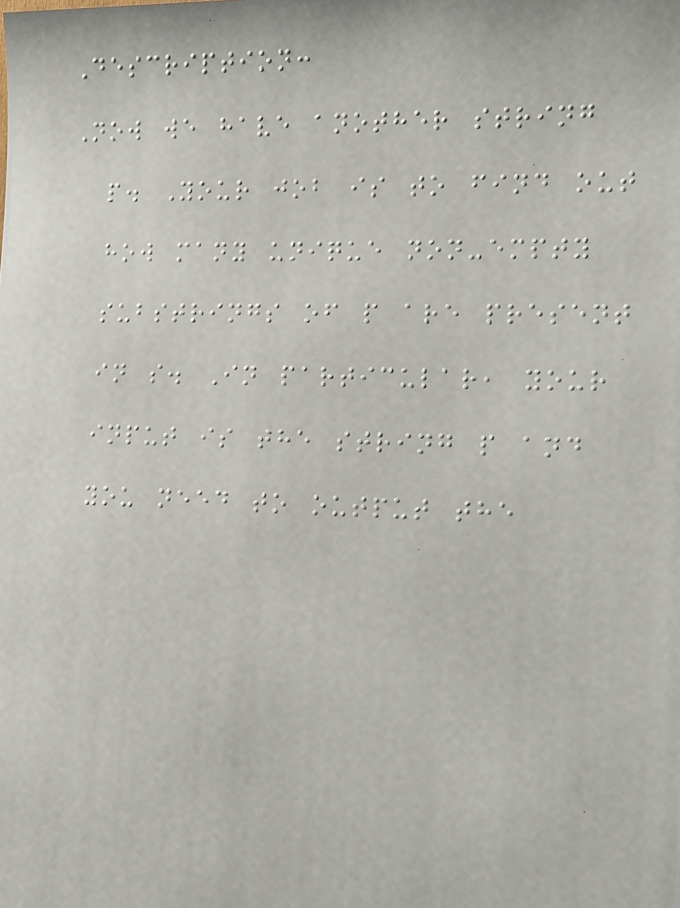Description:
Now we have another string
p. Your job is to find out
how many unique non-empty
substrings of p are present
in s. In particular, your
input is the string p and
you need to output the
